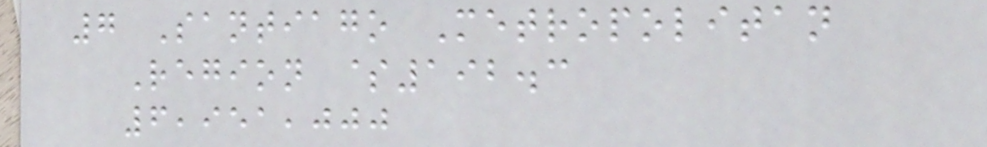7 Santiago Metropolitan
Region $192.3
6,951,000
